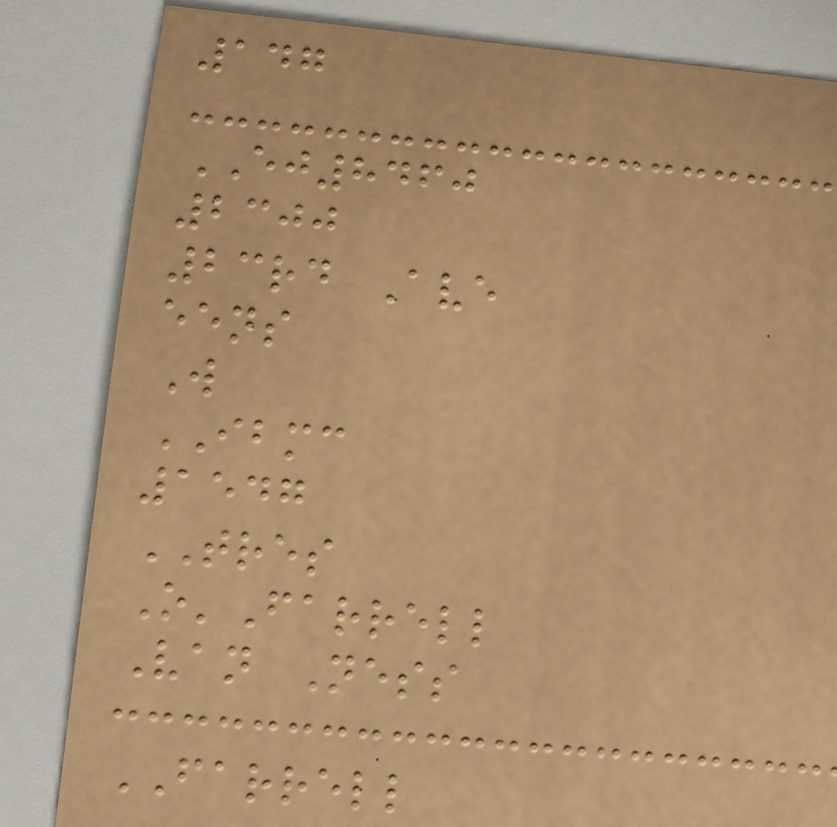147
EJ8460
2300
23rd Ave
eens
W
IBMC
1547
TRES
O'Farrell
Van Ness
FARRELL
